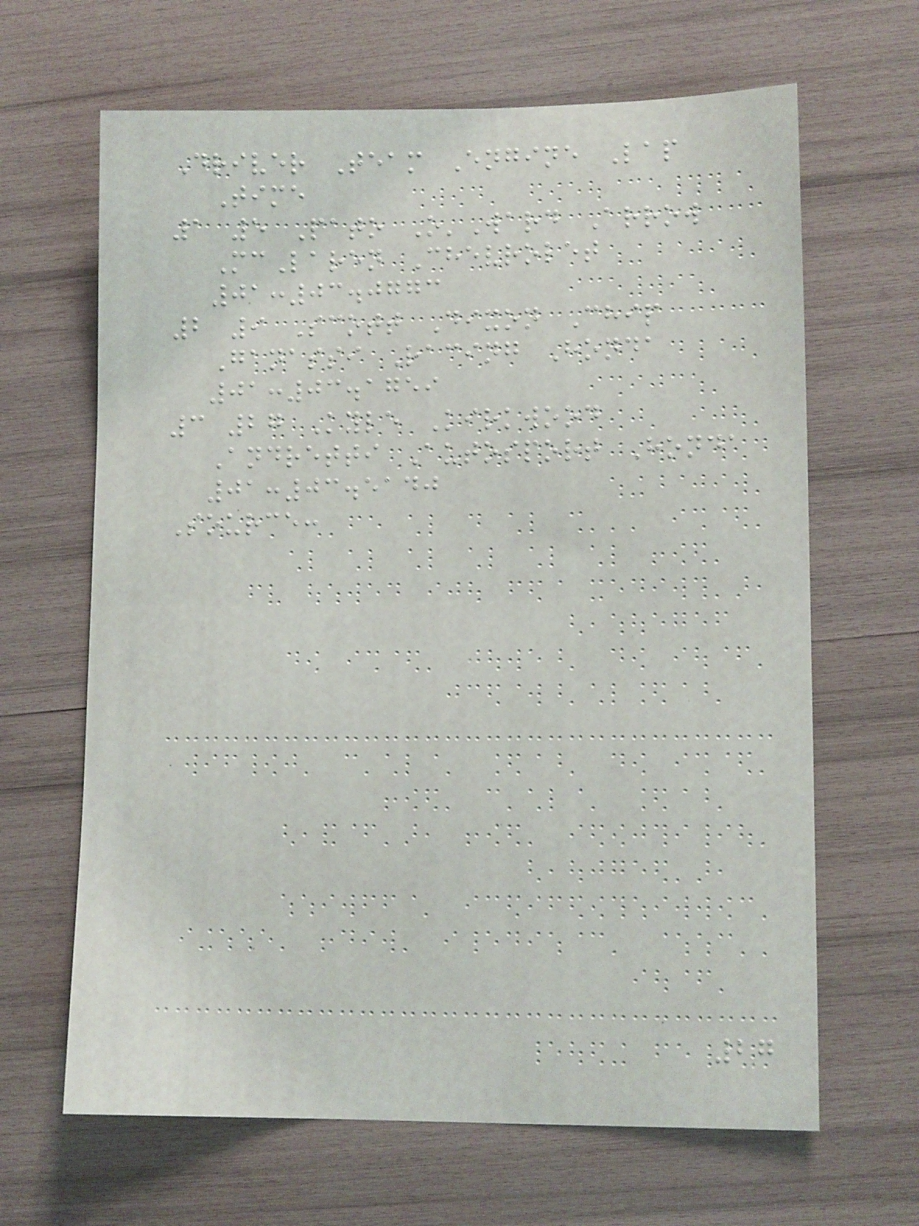Driver Team Engine Lap
Time
1 5 Pato O'Ward Arrow
McLaren Chevrolet
01:03.0773
2 9 Scott Dixon Chip
Ganassi Racing Honda
01:03.1759
3 27 Kyle Kirkwood
Andretti Autosport Honda
01:03.5140
Source:
27
